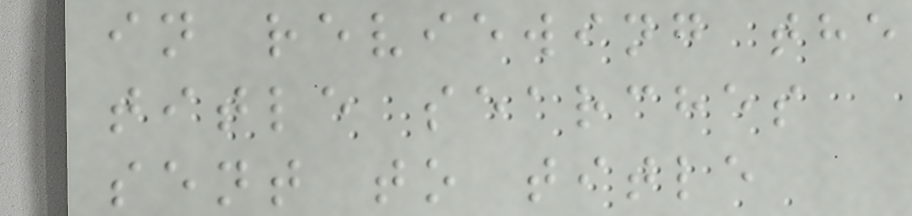in reviewing the
title searches
sent to title
